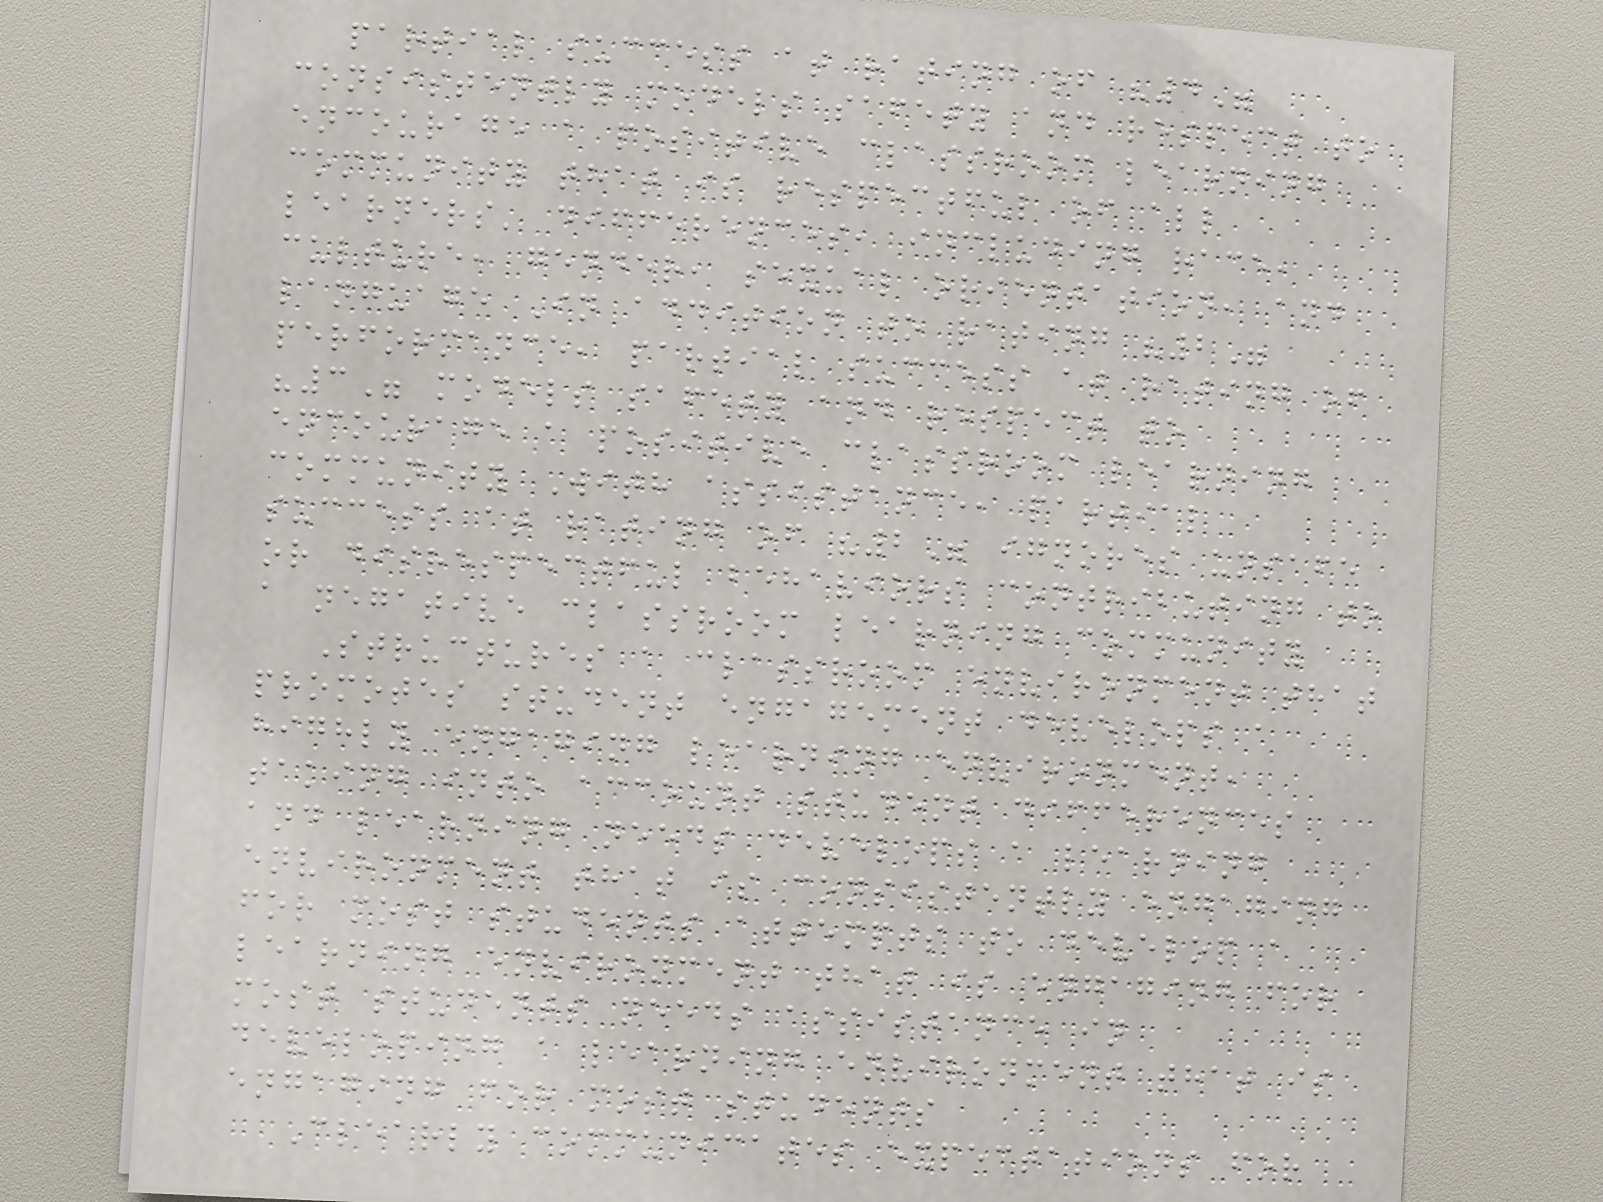partial success at rating of "4"
consistently models safety and respect to
encourage a positive classroom learning
community that is respectful of all
learners' differences, including race,
culture, gender, sexual orientation, and
language In addition to rating "2"
performance, partial success at rating of
"3" models safety and respect to
encourage a positive classroom learning
community With assistance, partial
success at rating of "2" ignores unsafe
or disrespectful behaviors contributing to
a negative classroom learning community
Structures a classroom environment that
promotes student engagement develops a
highly engaging learning environment,
taking into account student differences
and learning needs develops a learning
environment that is consistently engaging
for most students attempts to develop a
learning environment that is engaging for
most students needs assistance in
developing a learning environment that is
engaging for most students
Clearly communicates expectations for
